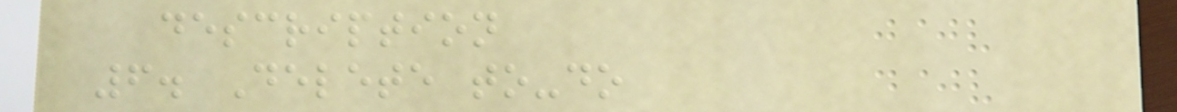description
6. Delete to-do
